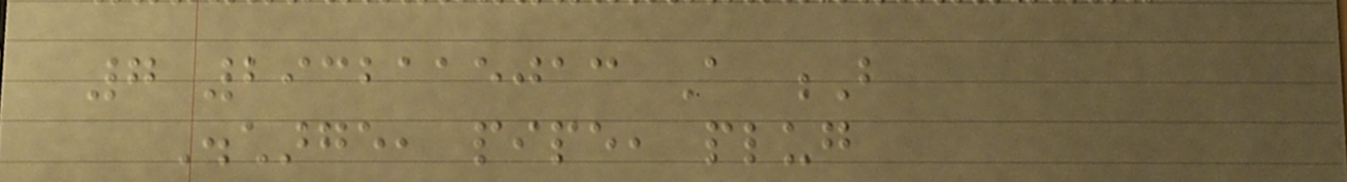7 2932115013 A B
Discharge, pipe, plug
